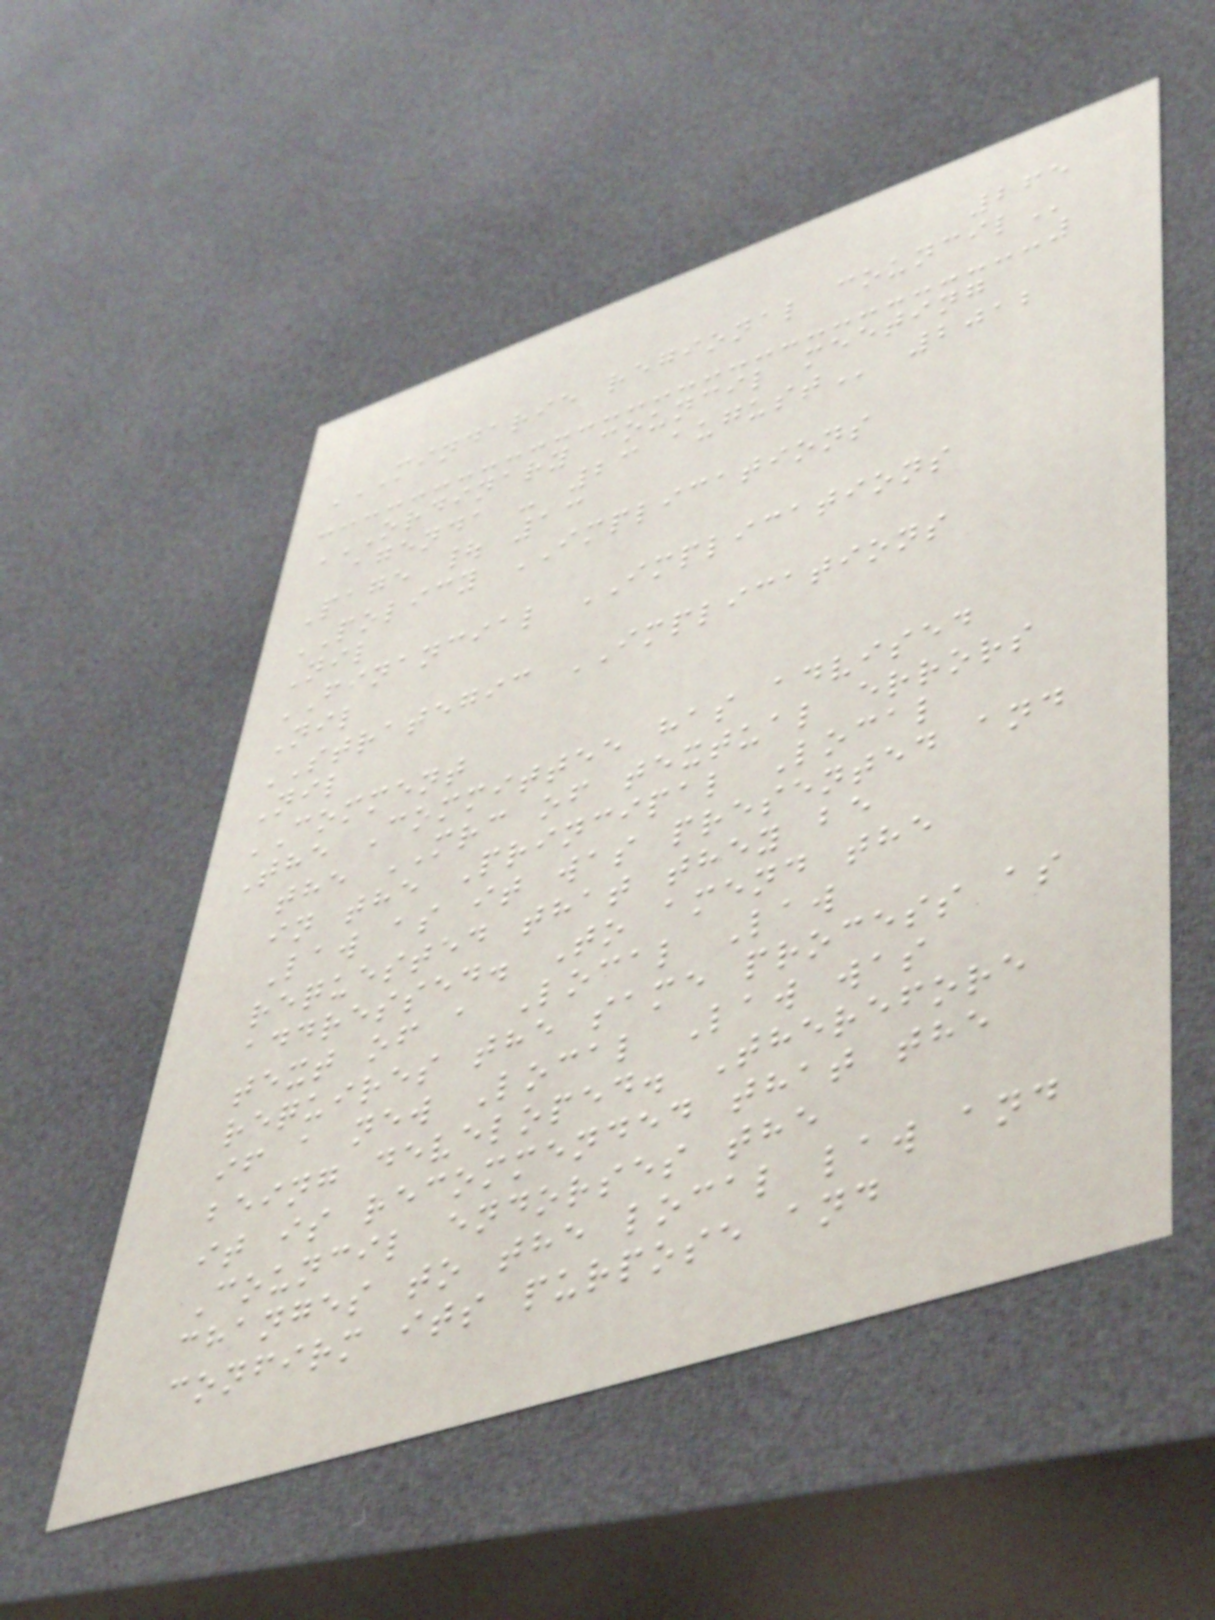265
MINDARIE REGIONAL COUNCIL
ORDINARY COUNCIL MEETING
AGENDA - 23 AUGUST 2012
Page | 13
POLICY IMPLICATIONS
Nil
FINANCIAL IMPLICATIONS
Nil
STRATEGIC IMPLICATIONS
Nil
COMMENT
The Committee has advised
the MRC of textual errors
in the Principal Local
Law as it was presented and
requested that they be
addressed. To amend the
text of a Local Law
requires the same process as
if a new Local Law was
being developed. Therefore
it is recommended that the
Council endorses the
changes to the local law and
confirm its purpose and
